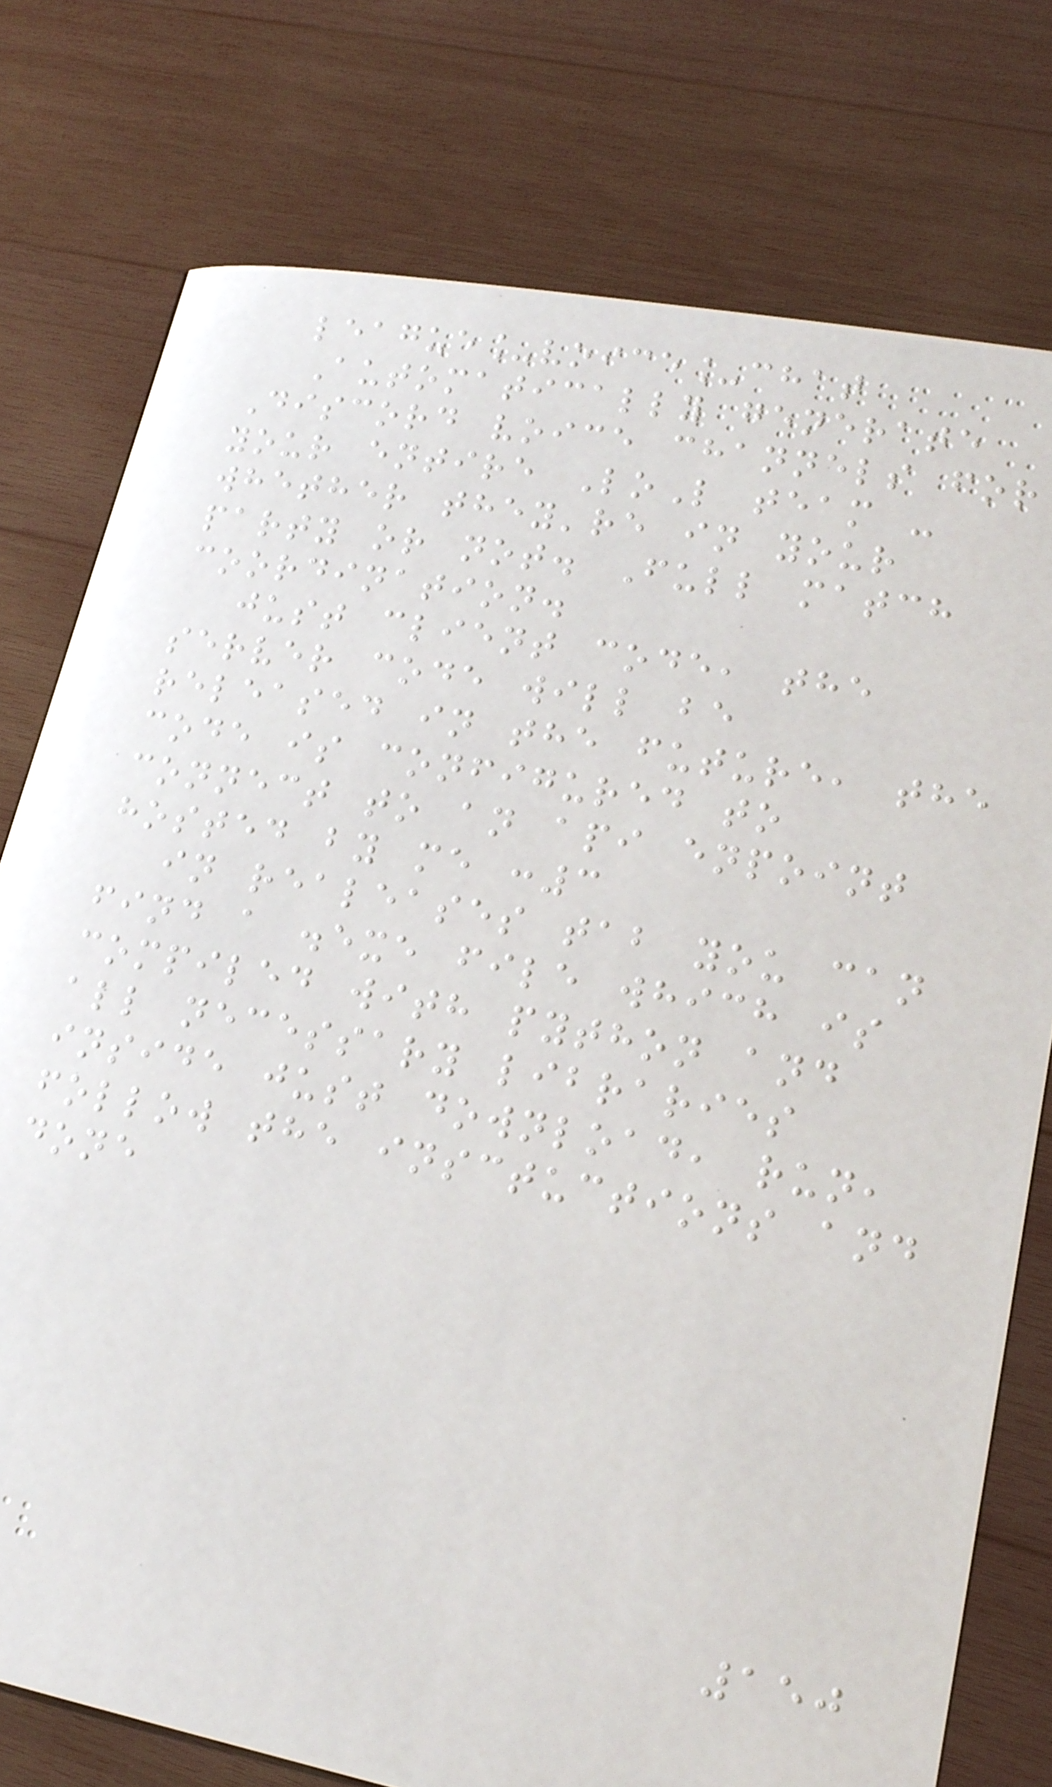league_voice_chat
Automatically generate
Discord voice channels for
your entire LoL team -
whether they're in your
party or not. Full match
coordination.
just client code, the
server code will be
released in the future, the
code is configured to
connect to an api enpoint
hosted by me :3
in realeases tab you can
find a .exe file which is
compiled with python and
all necessary libraries
inside just download, run,
follow the insctuctions and
done
150
